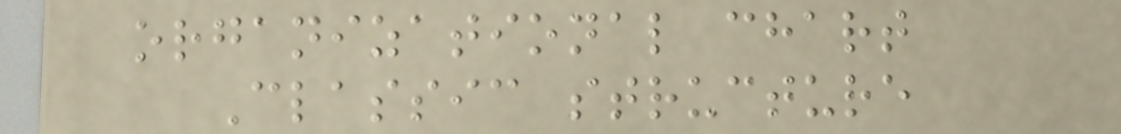organizational chart
Classic structure
